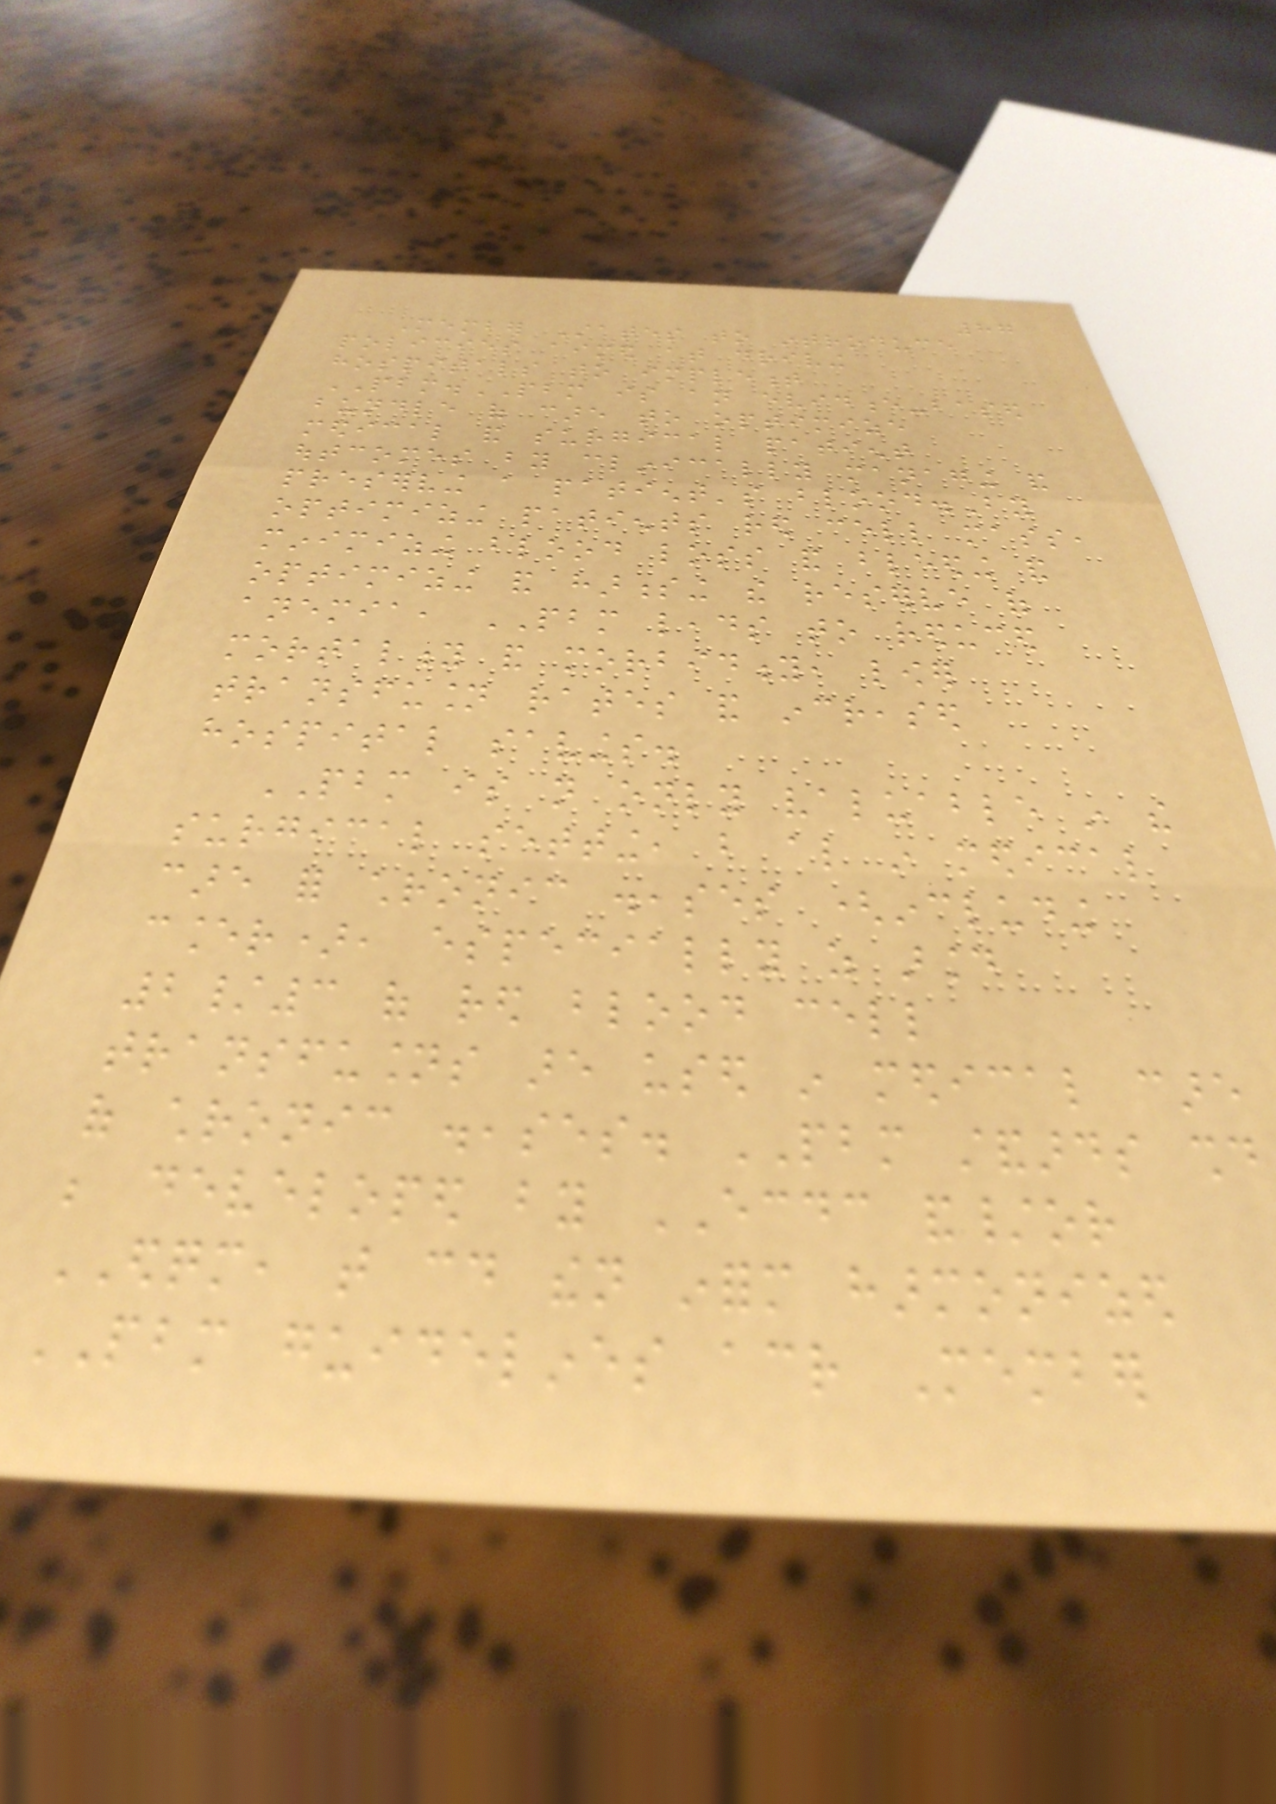87
Member States to introduce
policies aimed at driving
hospitals to implement
PBM.PBM is an evidence-based
bundle of care to optimize
medical and surgical patient
outcomes by clinically managing and
preserving a patient's blood.By
optimizing patients red cell mass,
minimizing blood loss and bleeding and
optimizing and harnessing the reserve of
anemia, PBM leads to reduced
mortality and morbidity, lower
transfusion rates and increased
hospital savings.
PBM is not only valuable in the
surgical setting, but also in medical
care for chronic diseases (including
cancer), especially as around
2/3 of red blood cell
transfusions are used in medical care
of chronic diseases. PBM standards should
be developed by ECDC and/or
EDQM, that could then inform harmonized
PBM guidelines across Member
